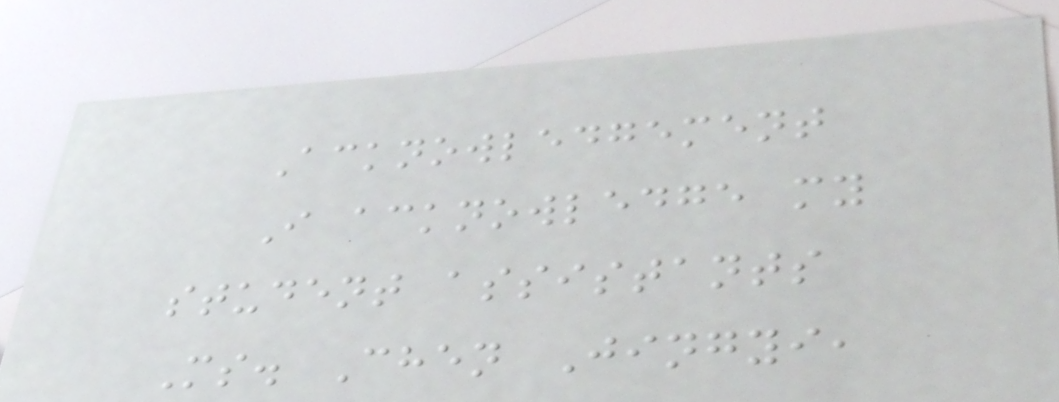Acknowledgement
I acknowledge my
student assistants
Ms. Chen Jingyi,
